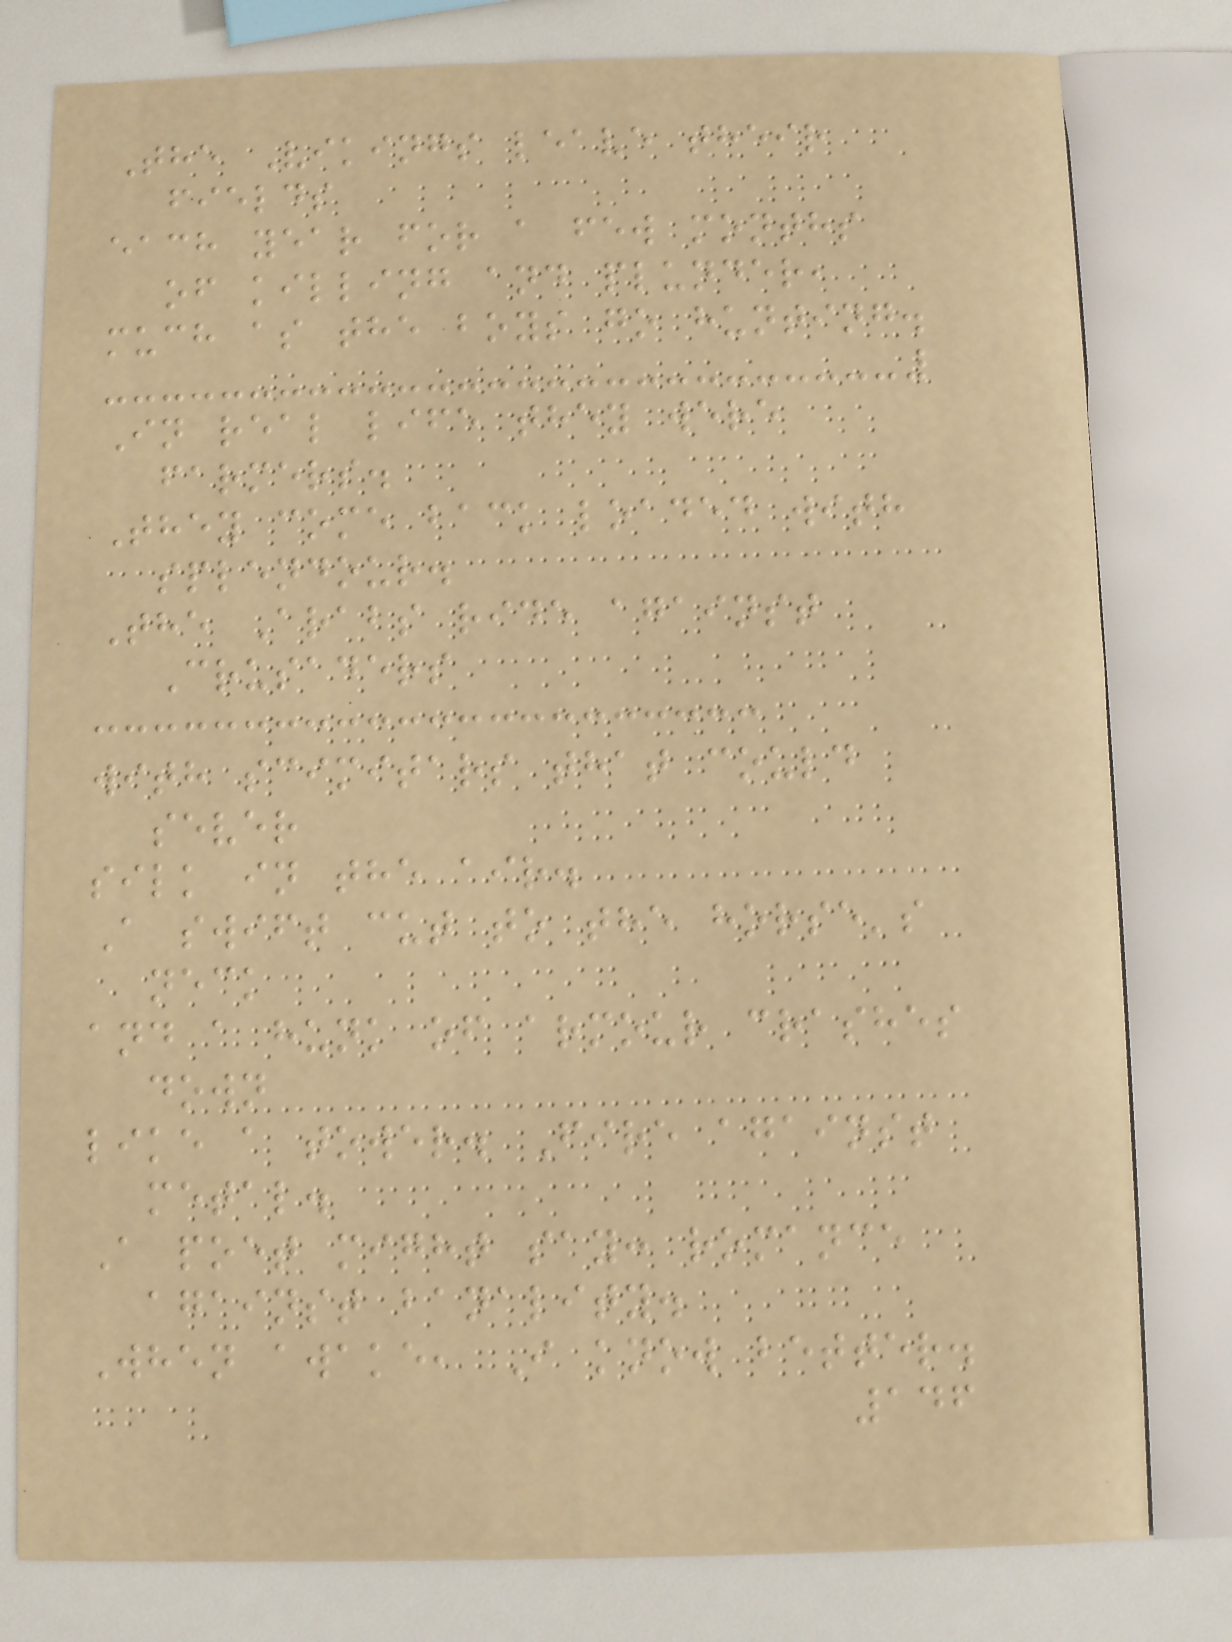The Vikings leave their
fields
each year for a few months
of killing and plunder,
much as the boys go hunting.
In real life they were
farmers.
They come back loaded with
splendour.
The Arabs ride against
Crusaders
with scimitars that could
sever
silk in the air.
A swift cut to the horse's
neck
and a hunk of armour crashes
down
like a tower. Fire against
metal.
A poet might say: romance
against banality.
When awake, I know better.
146
